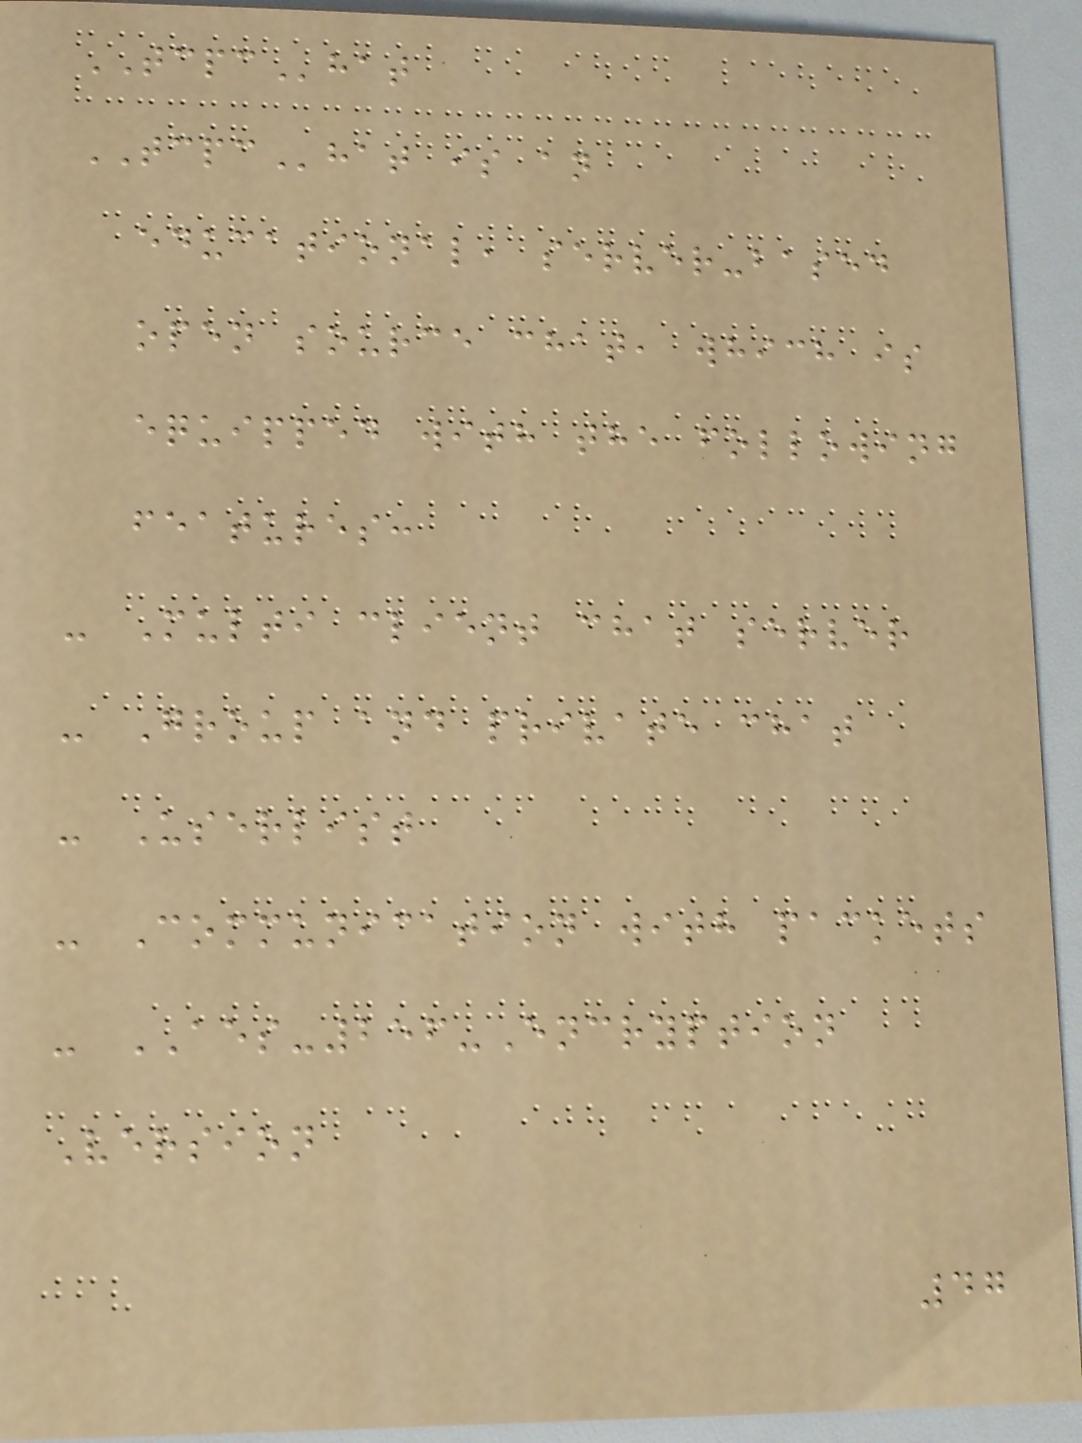TCPChat
TCPChat is an
educational, server-based
open source chat, which is
equipped with the following
features:
- Multi client chat server
- Group and private chat
- Userlist
- Communication with packets
- AES-256-Encryption
Version
47
